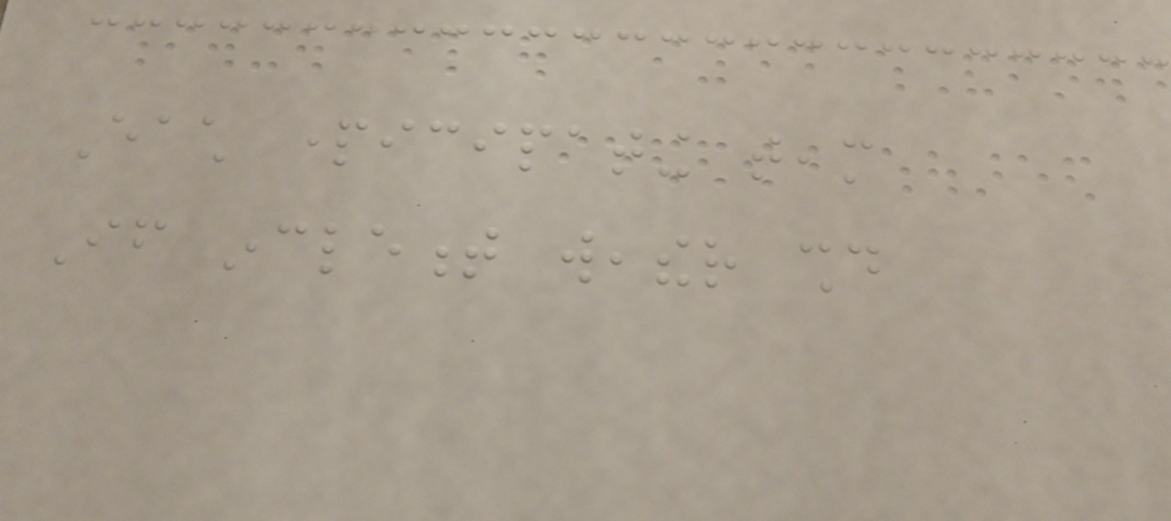Each participating team
If inclement weather should
